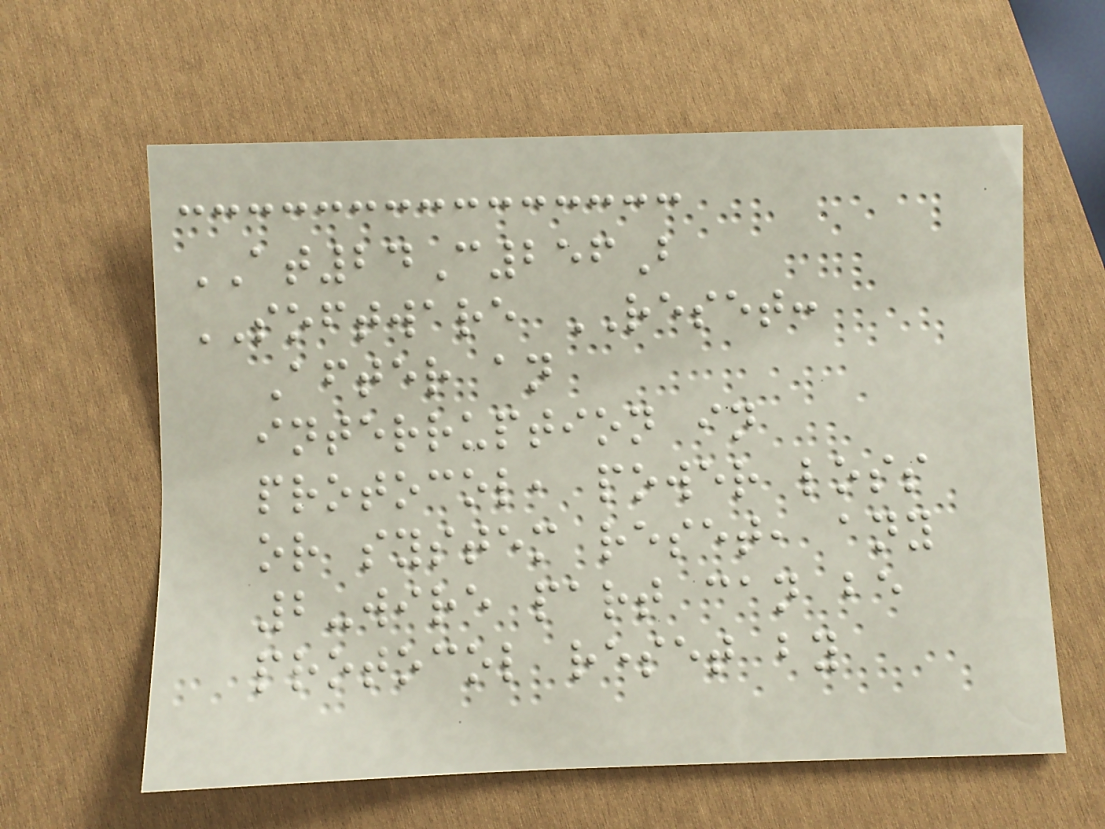AT24C256B
SOFTWARE RESET:
After an
interruption in
protocol, power loss
or system reset, any
2-wire part can be
protocol reset by
